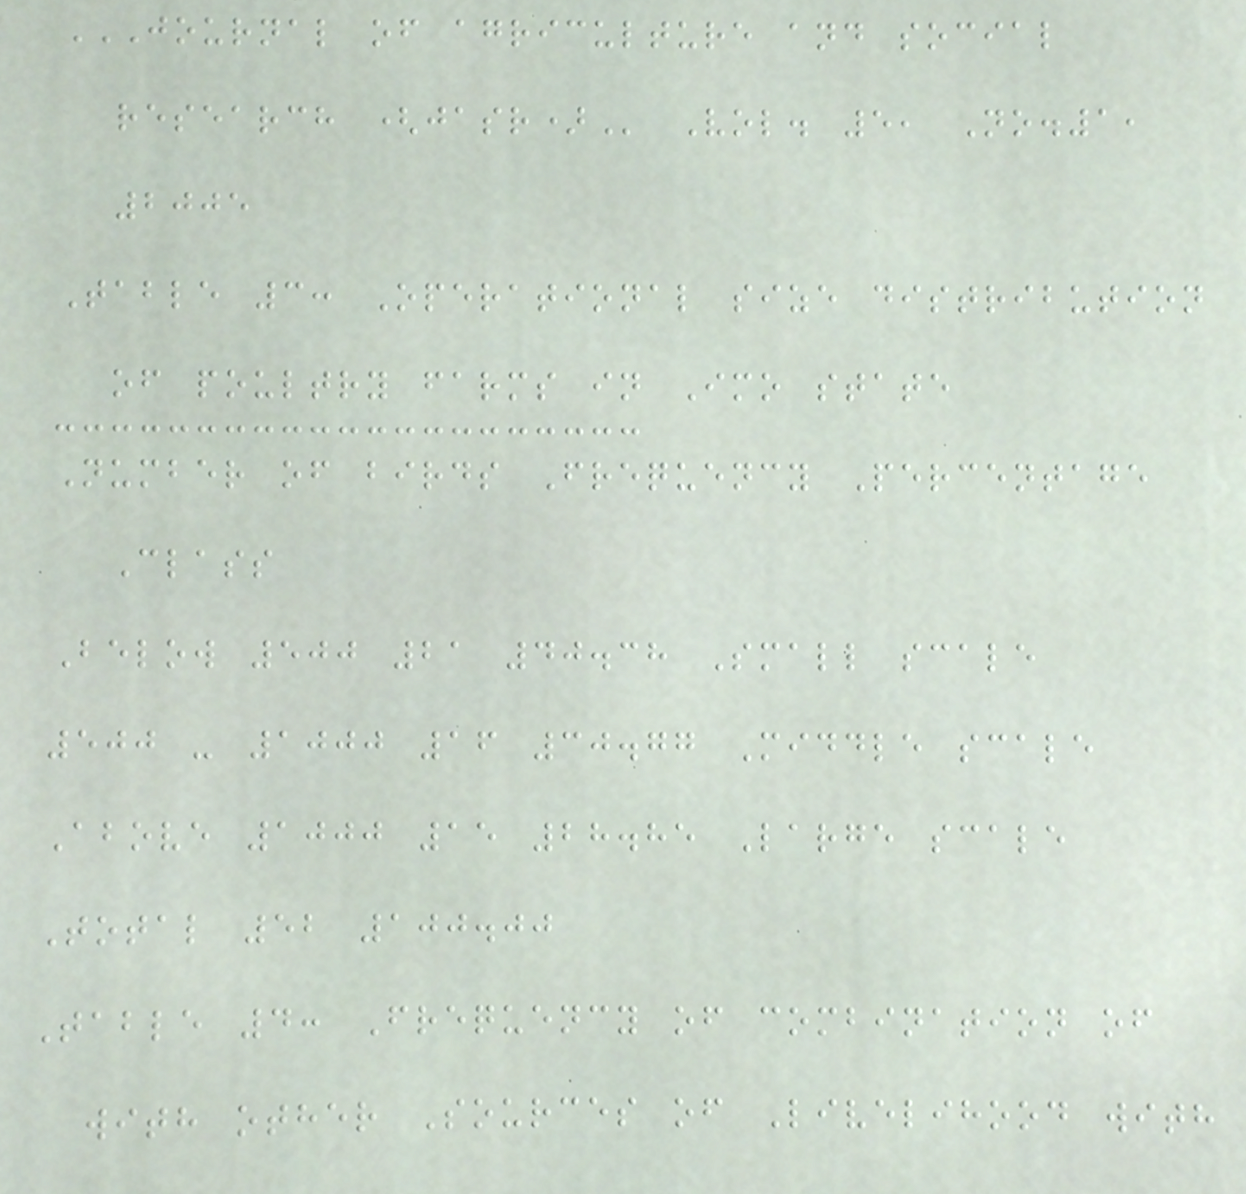JOURNAL OF AGRICULTURE AND SOCIAL
RESEARCH (JASR) Vol. 5, No.1,
2005
Table 3: Operational size distribution
of poultry farms in Imo state
Number of birds Frequency Percentage
Class
Below 500 21 40.38 Small scale
500 - 1000 16 30.77 Middle scale
Above 1000 15 28.85 Large scale
Total 52 100.00
Table 4: Frequency of combination of
with other Sources of Livelihood with
